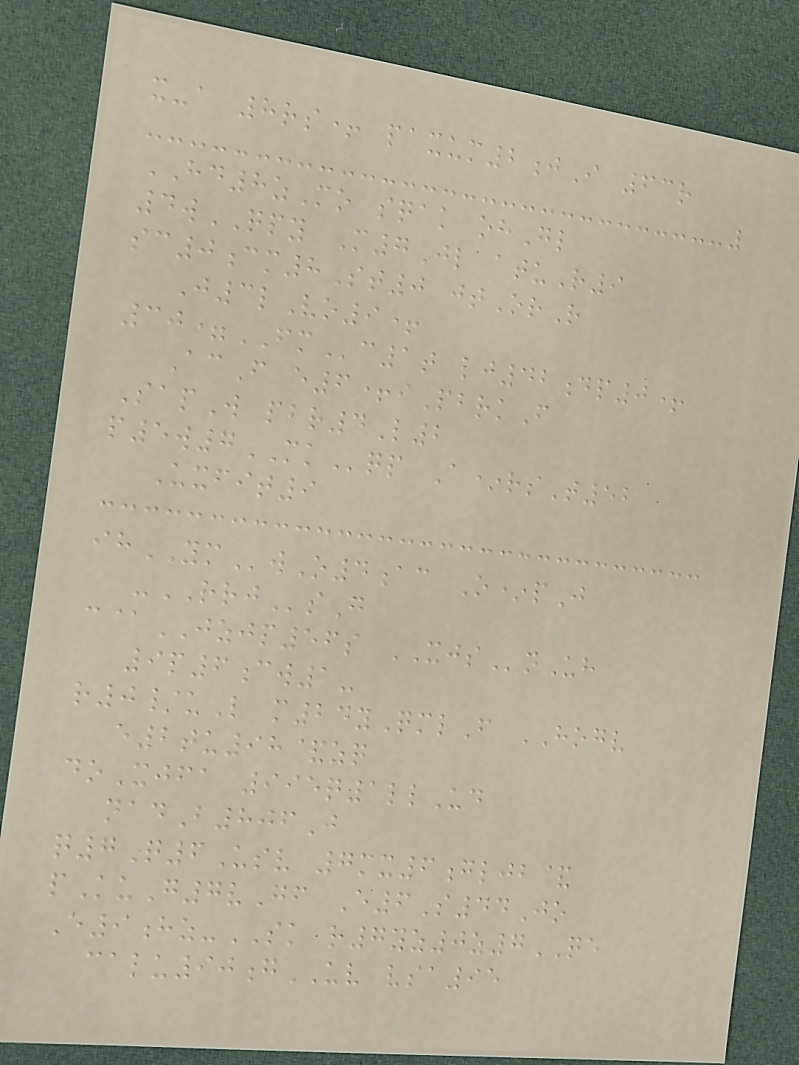x-a 8rs+ paxum2jI 63r
HD8zMo sqak ohGl
4wQPY M7Jl atuR9
sc0cm8St0 jtOrR
J3lVo9+
30=FMc1t lj42dp0+
AcF e6+iPbrkF
SapW pbr4L2
p5w7MKqp A*rsT52
Uxfit9
ihYMwO4ac O*pJ
-RRJsG
c@JZJP56s XJSnUh
9p6cw1-
r0/uL m24yQmlF HOGV
e2tu98&zq
doXjfa 995q1llUd
nadB806J
q7Q6Usv 7mx6gljb&
pKuG7vGf E6S44Jo
E9hz-SK r7yz0z7QE
calu90gUV vsa95
